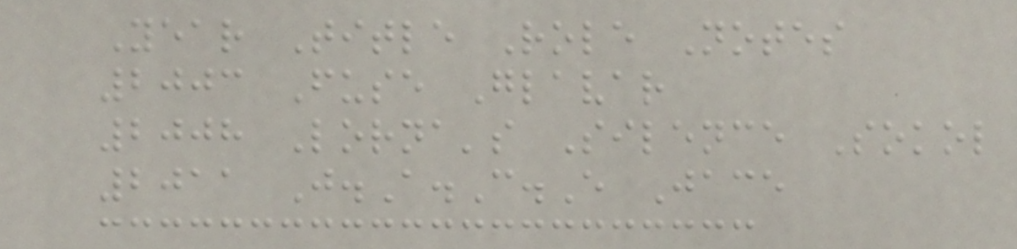Year Title Role Notes
2003 Fuse Glavar
2008 Lorna's Silence Sokol
2011 J.A.C.E Jace
